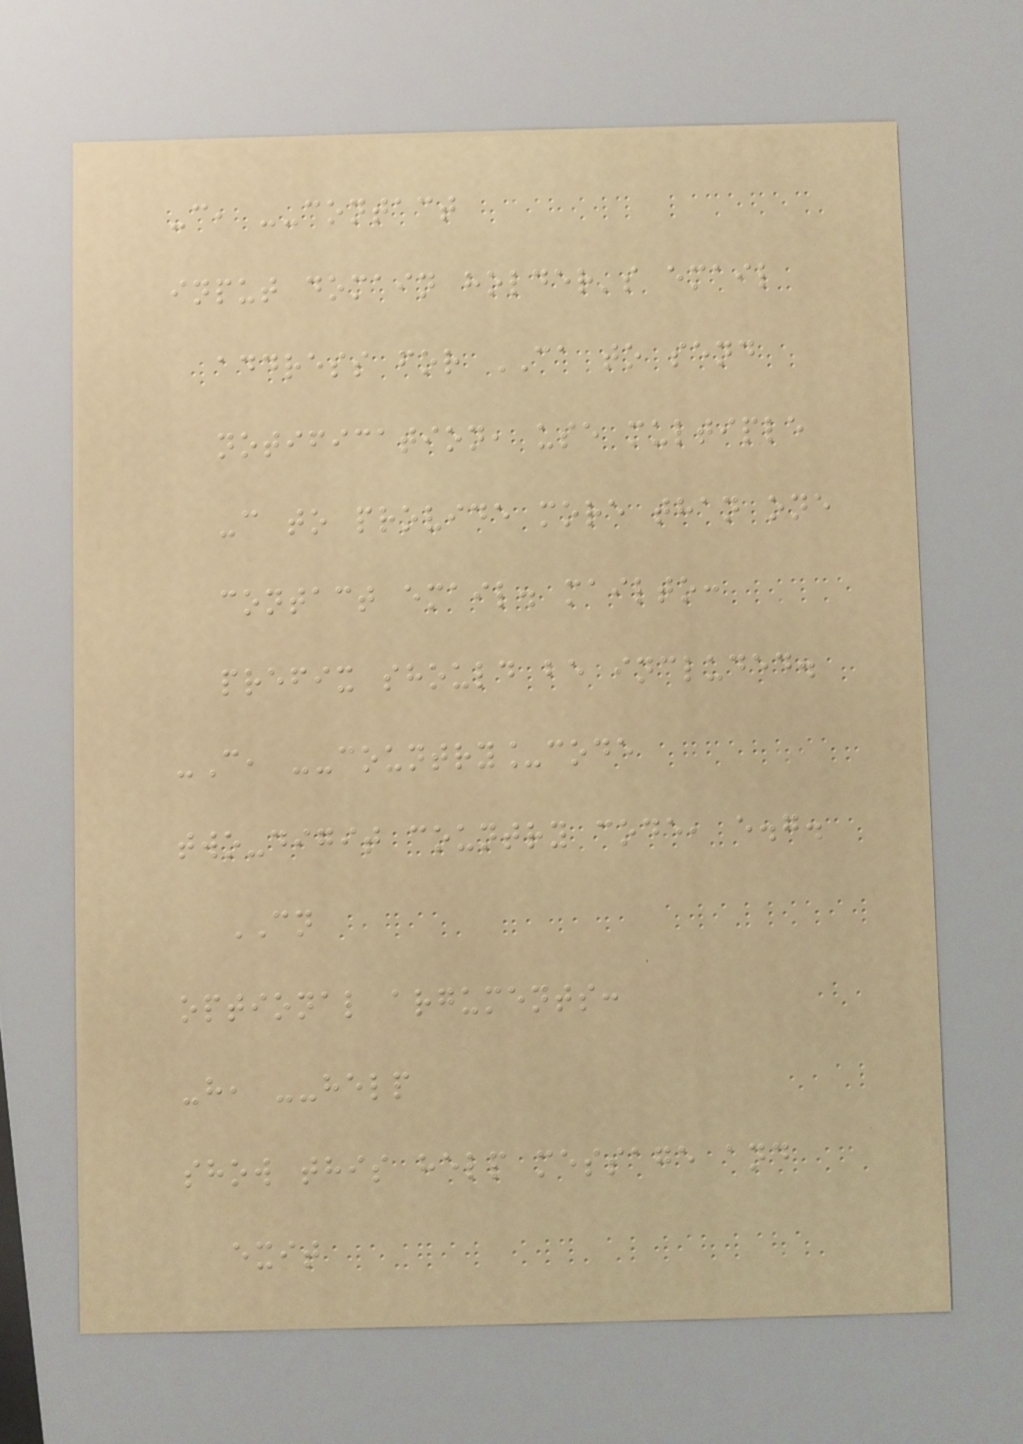-c, --contact
input domain holder's email
address for CA to send
notification, use multiple
-c to provide more than one
contact email. mailto:
prefix should be included.
-C, --country_code
two-digit country code, e.g.
CN
optional arguments:
-h, --help
show this help message and
exit
